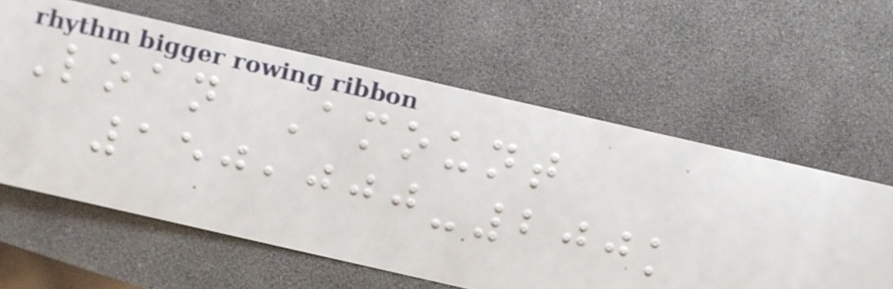Loan Amount
150,000-200k
